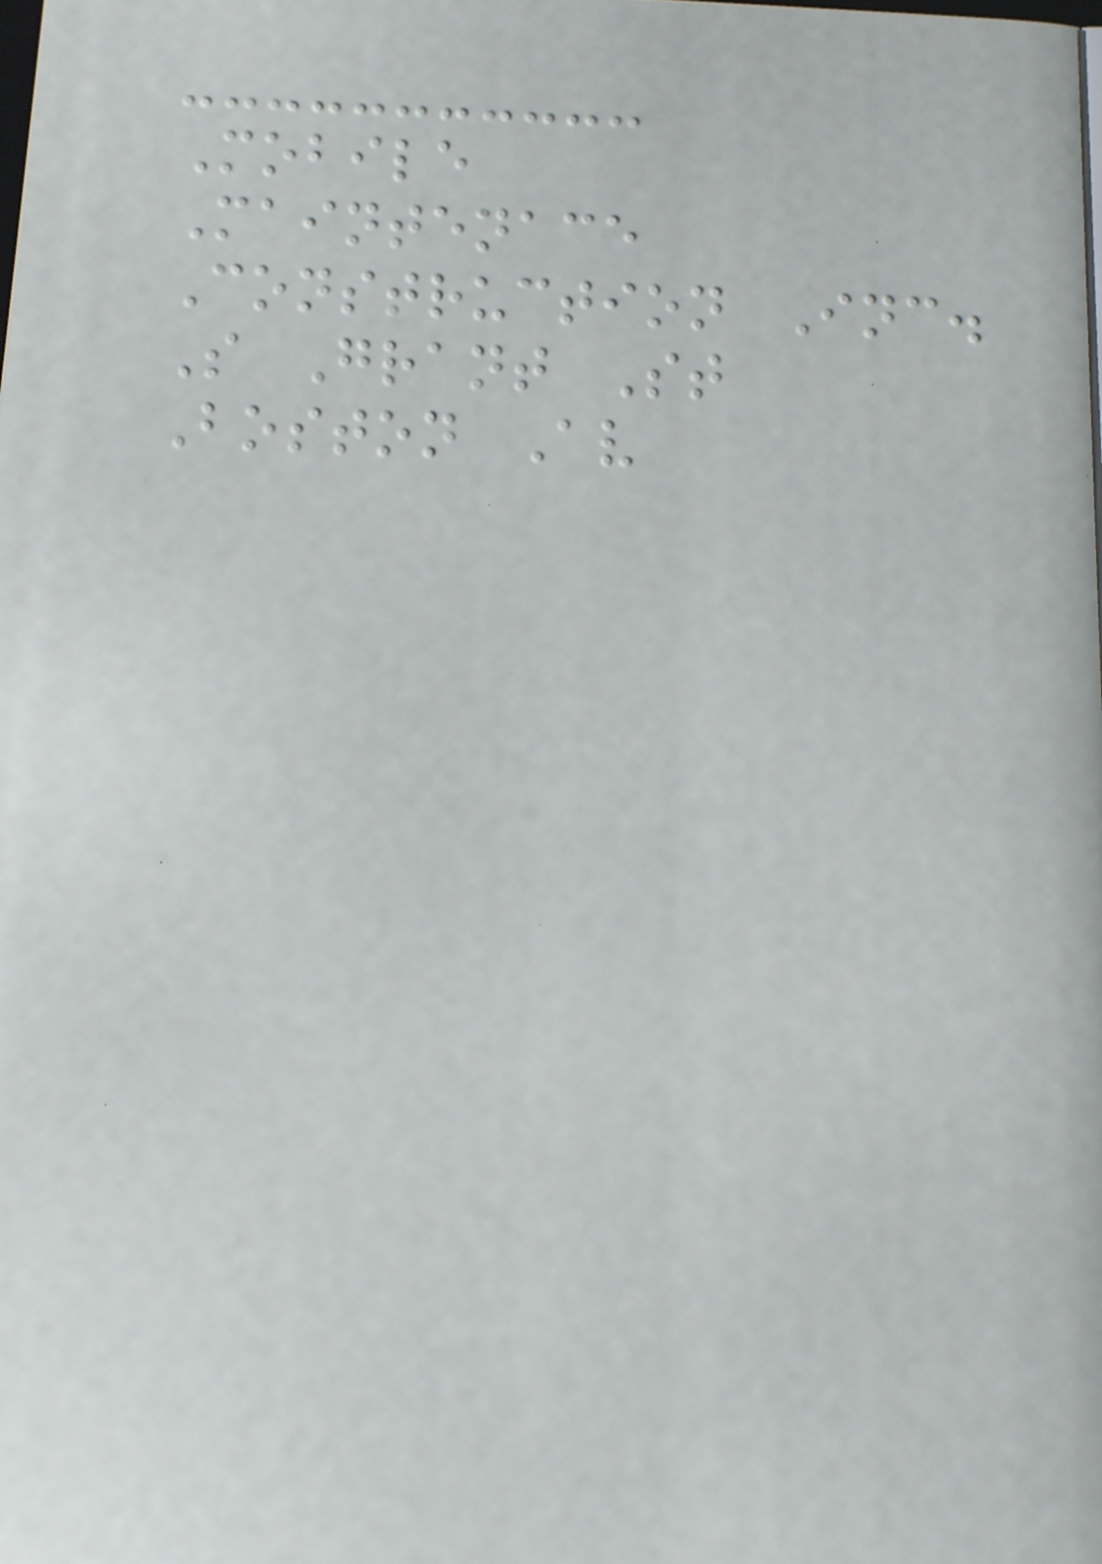Mobile
Maintenace
Construction Inc.
S Grant St
Boston Av
